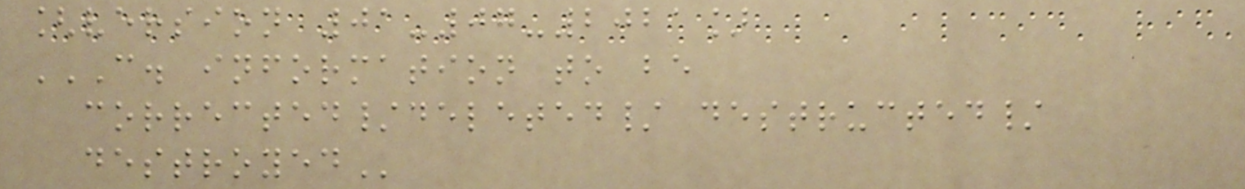[version 01-07-2021]
C. INFORMATION TO BE
CORRECTED/DELETED/ DESTRUCTED/
DESTROYED
